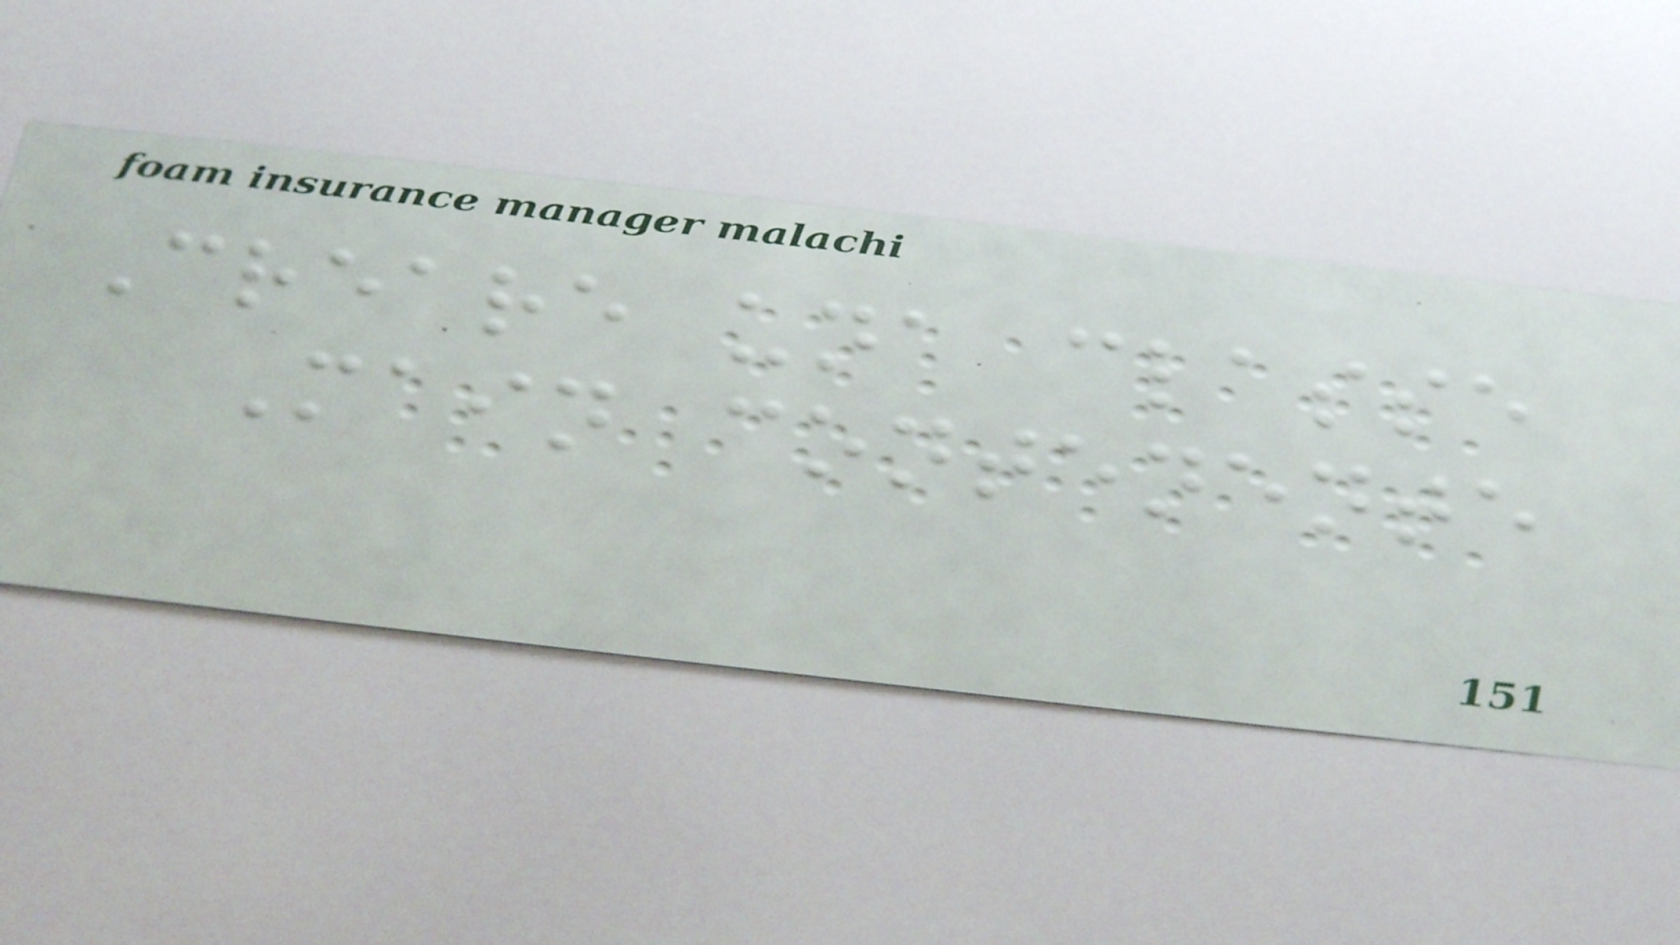Creare una classe
Main contenente
